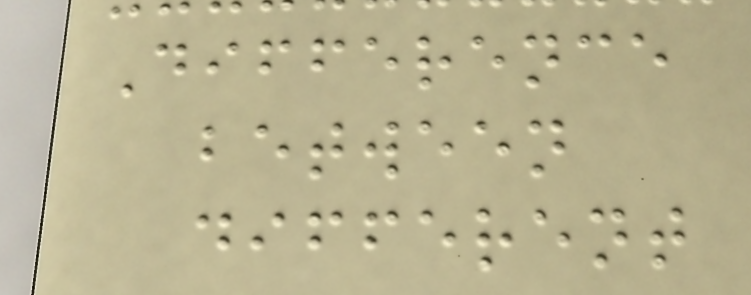Difference
between
different
